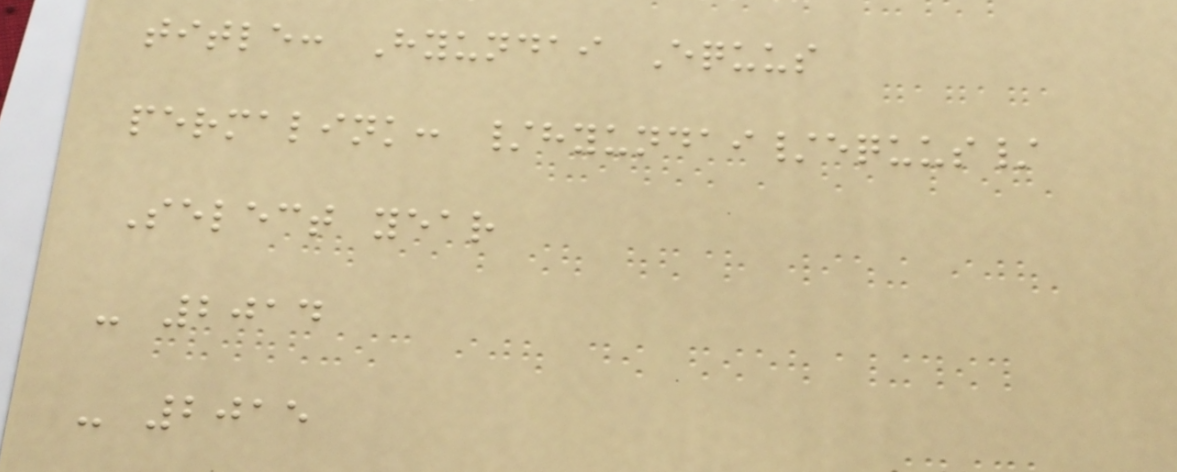title: Hyundai Equus
permalink: /hyundai/equus/
Select year
- 2014
- 2015
